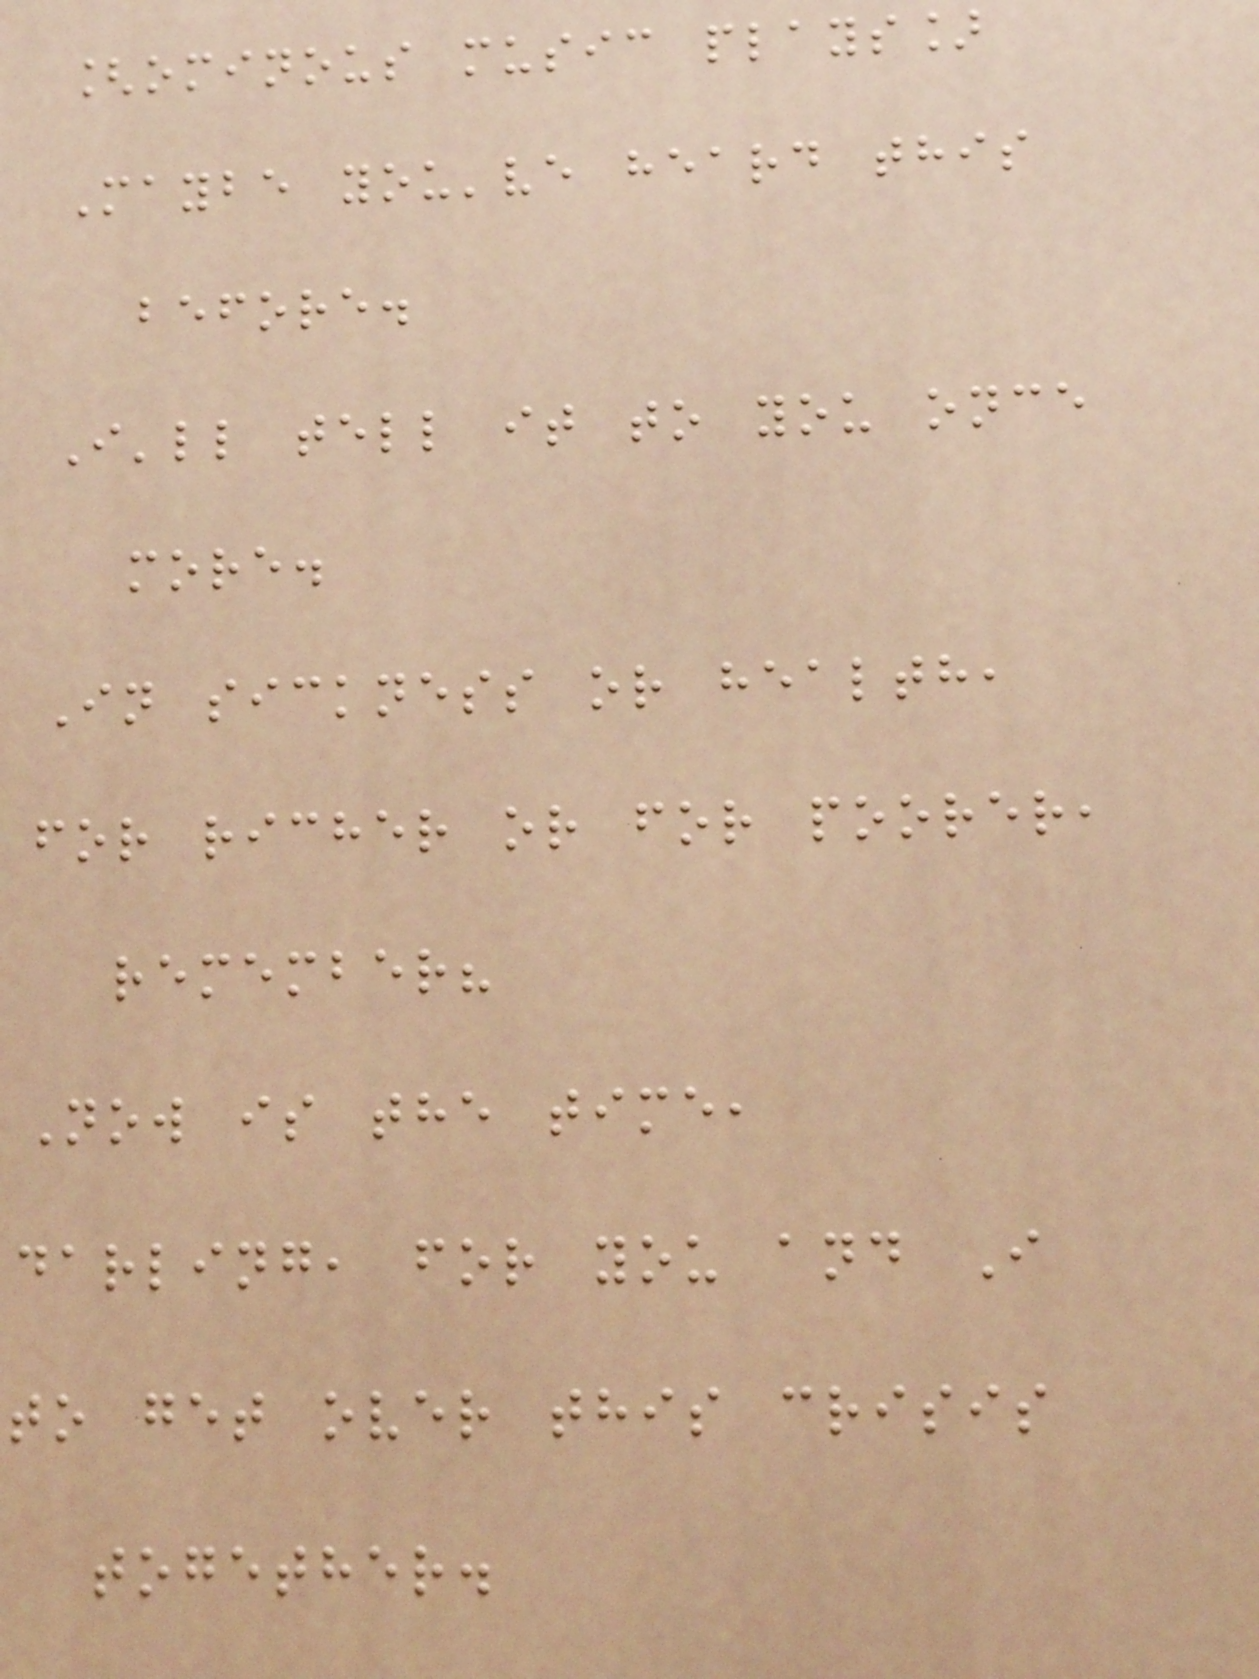[ominous music plays]
Maybe you've heard this
before.
I'll tell it to you once
more.
In sickness or health,
for richer or for poorer,
remember?
Now is the time,
darling, for you and I
to get over this crisis
together.
